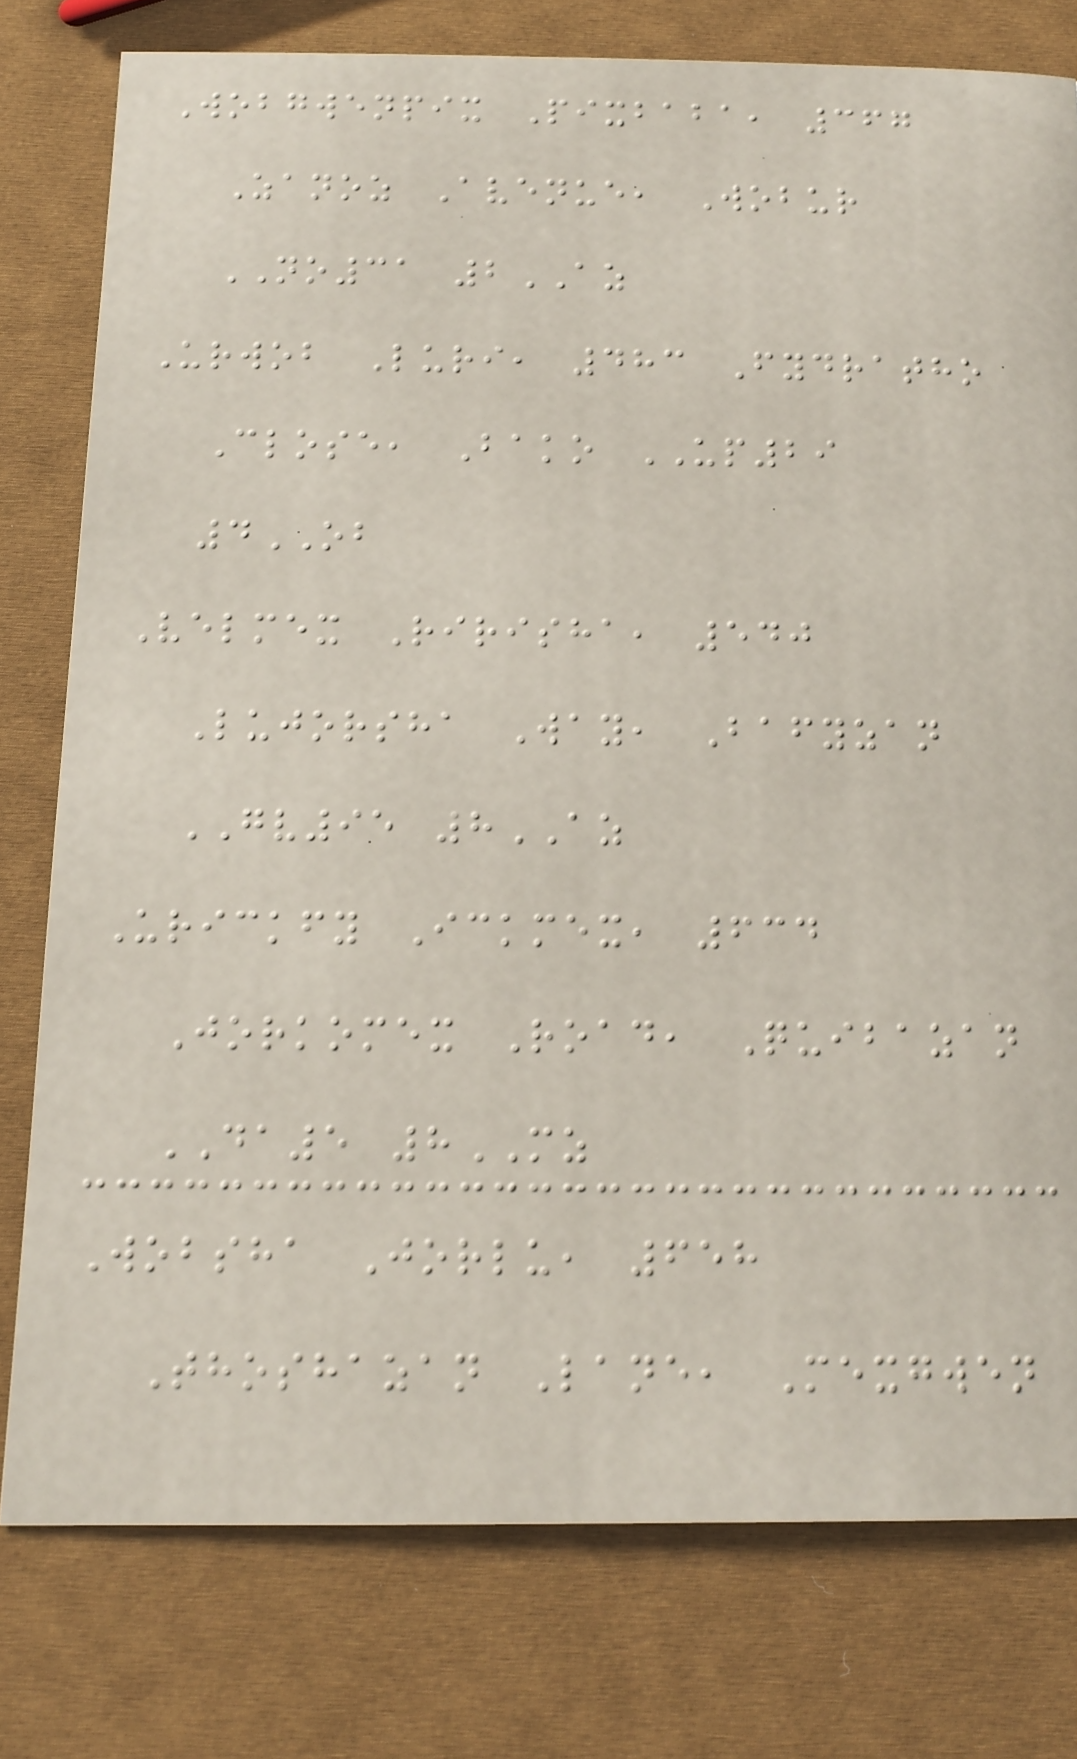Wobgwenpix Pixbaba, 367
Zanoz Avenue, Wobur
NO31 2AZ
Urwob Luri, 483 Fydratho
Close, Bako UP29
4OB
Velmex Ririsha, 540
Lujorsha Way, Bafyzan
GV95 8AZ
Urickfy Ickmex, 634
Jorkomex Road, Quibazan
DA5 8MZ
Wobsha Jorlu, 658
Thoshazan Lane, Mexgwen
